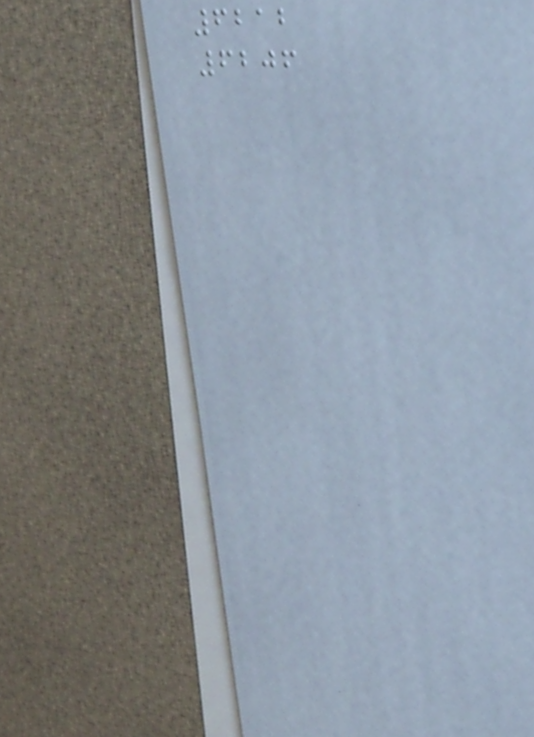6212
6206
